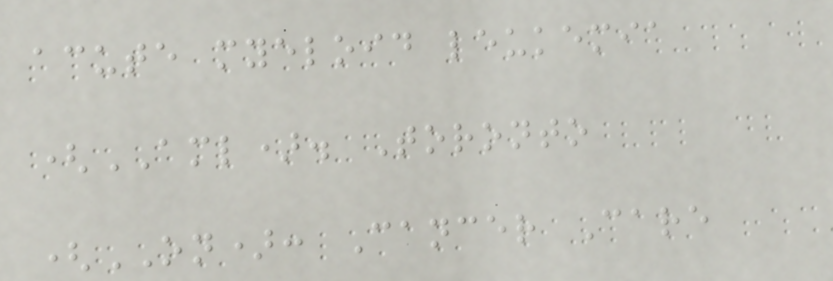acute myeloid leukemia
(AML). Toronto
(ON): Cancer Care
